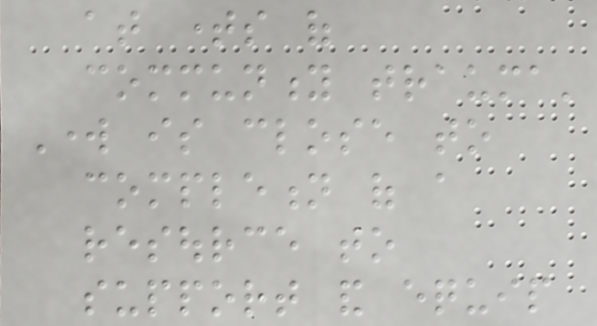at times of
community trauma'
Work is close to
completion of a
resource to
support and equip
